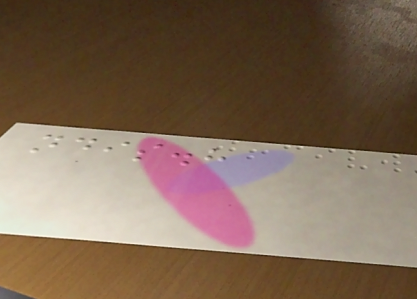ndis.h
